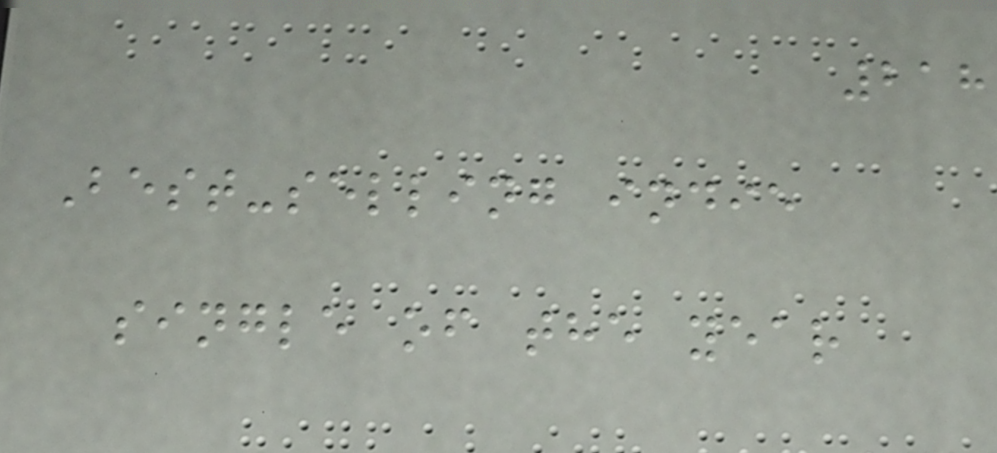218
Best-selling indie
single of the year
